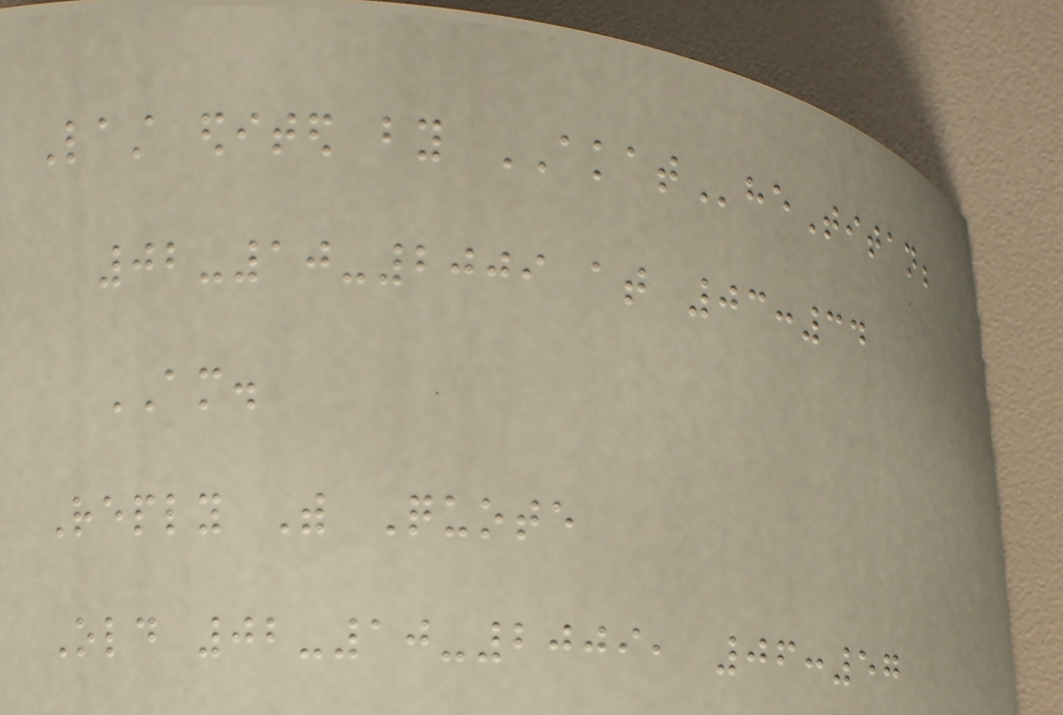Last edited by AKATheTitan;
02-10-2009 at 03:34
AM.
Reply With Quote
Old 02-10-2009, 06:57
